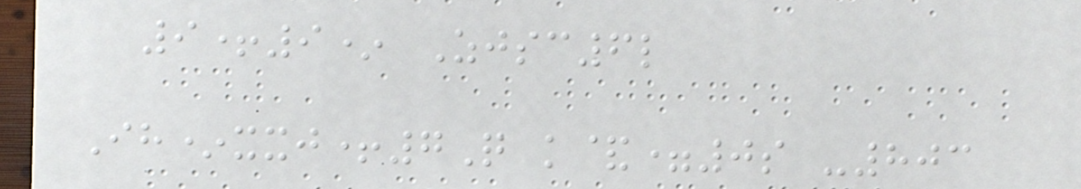9+9* Zjsc6l
Ih*xxj+7Q k&=0s -803
